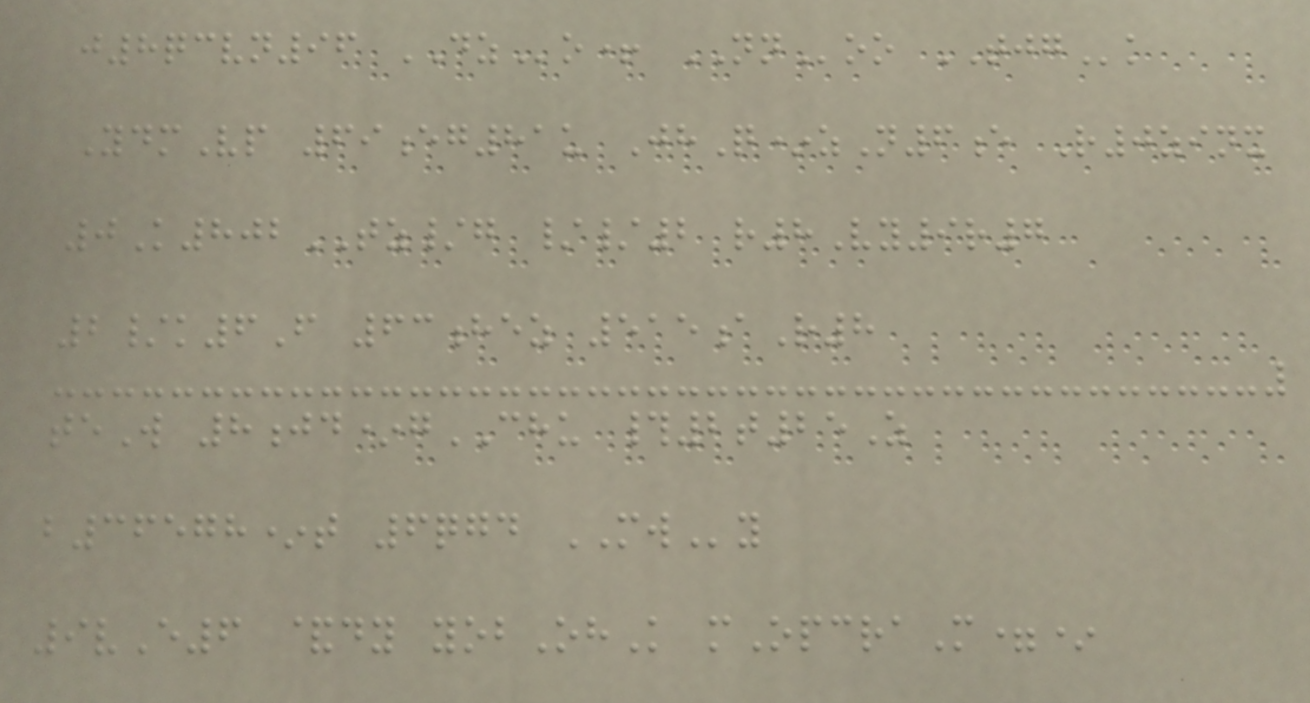j8qcvn96 DZo+ NNoo TJGk
YdmVp 69eg81u JhQ*zN6e R0zinx
0K802TZ/g //2 r8Vy9r7
2/k6F 63hez 515aR8
teW 8jd*gCHU #2t25Z
b36578*t 6qgd MWy
9vE6 &dy yobOhK mOpcraM=*
